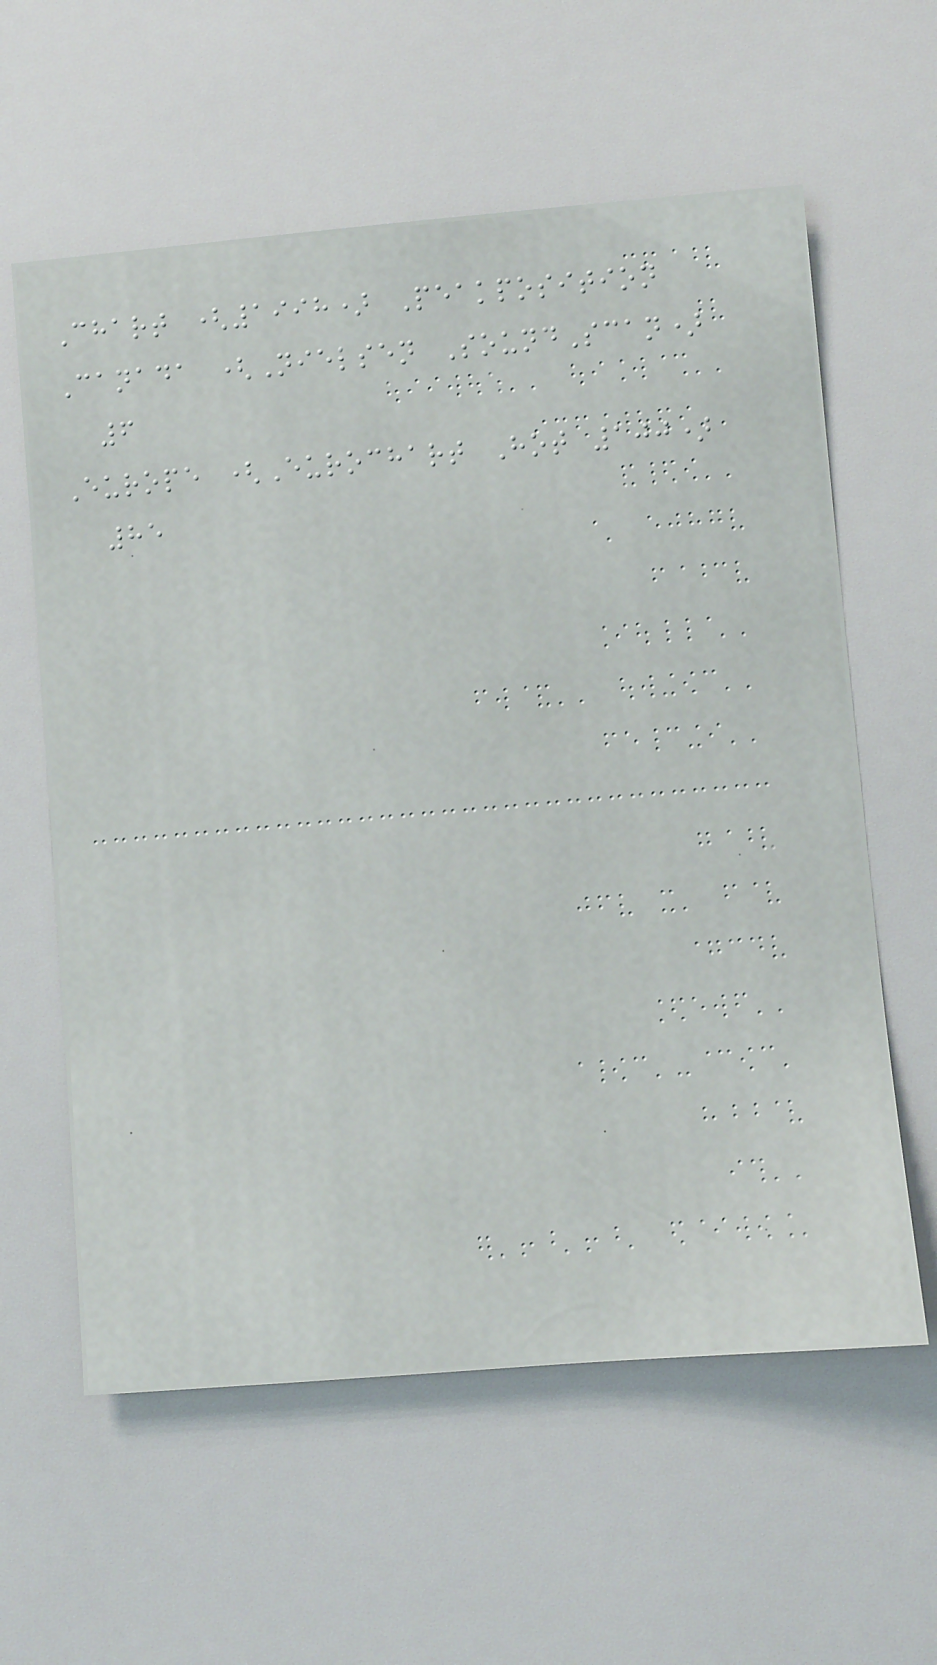Chart (1998) Peakposition
Canada (Nielsen SoundScan)
6
Europe (Eurochart Hot 100)
85
